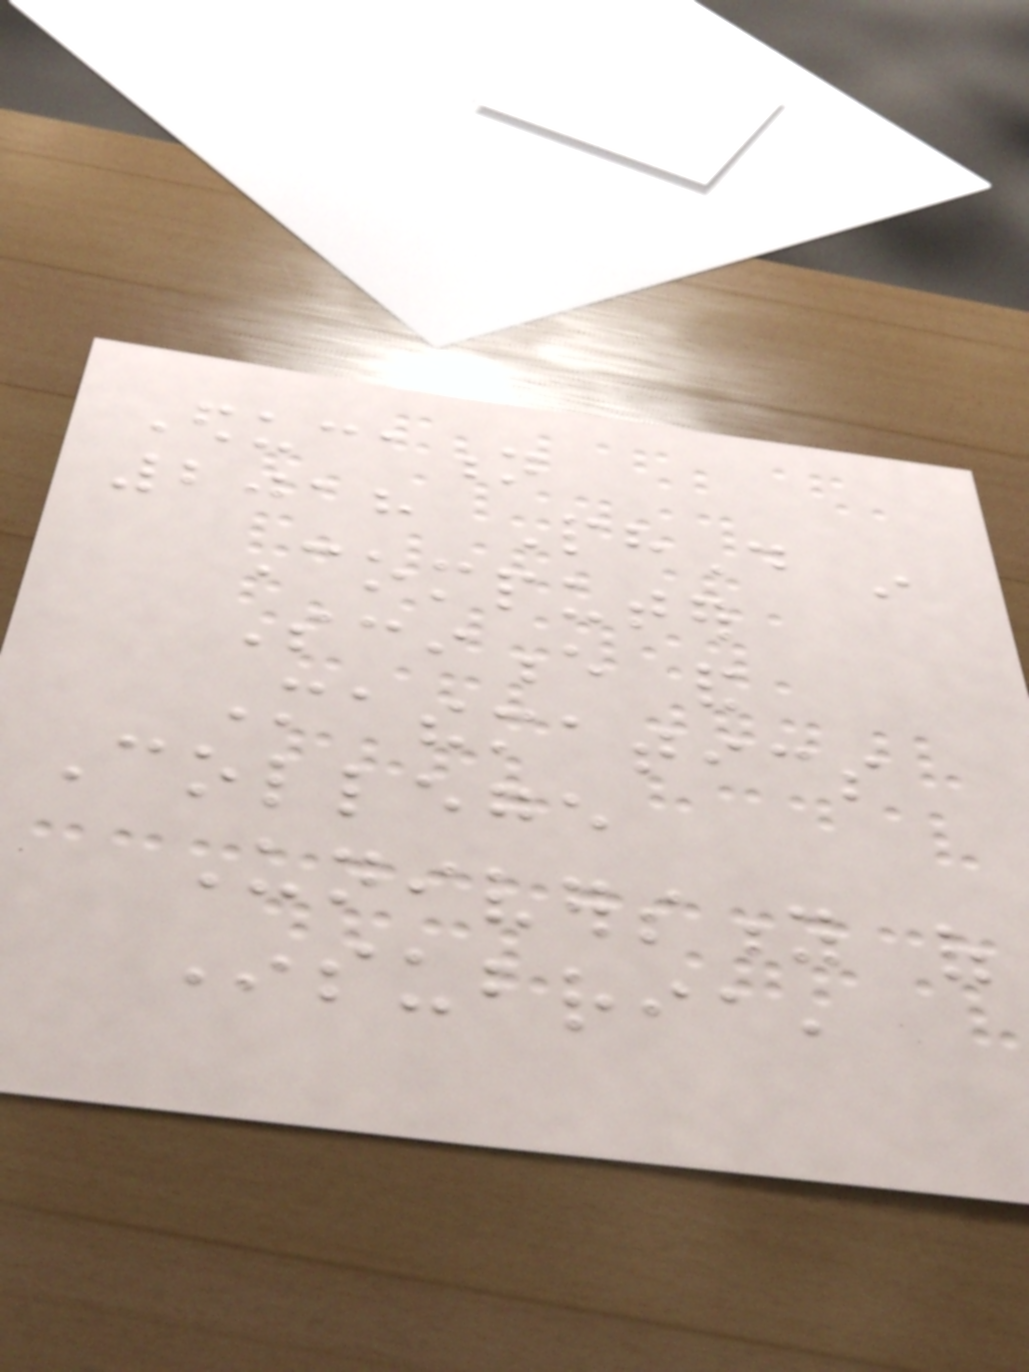Education
2018 PhD in
Computer
Science and
Mathematics
College
University of
Insubria,
